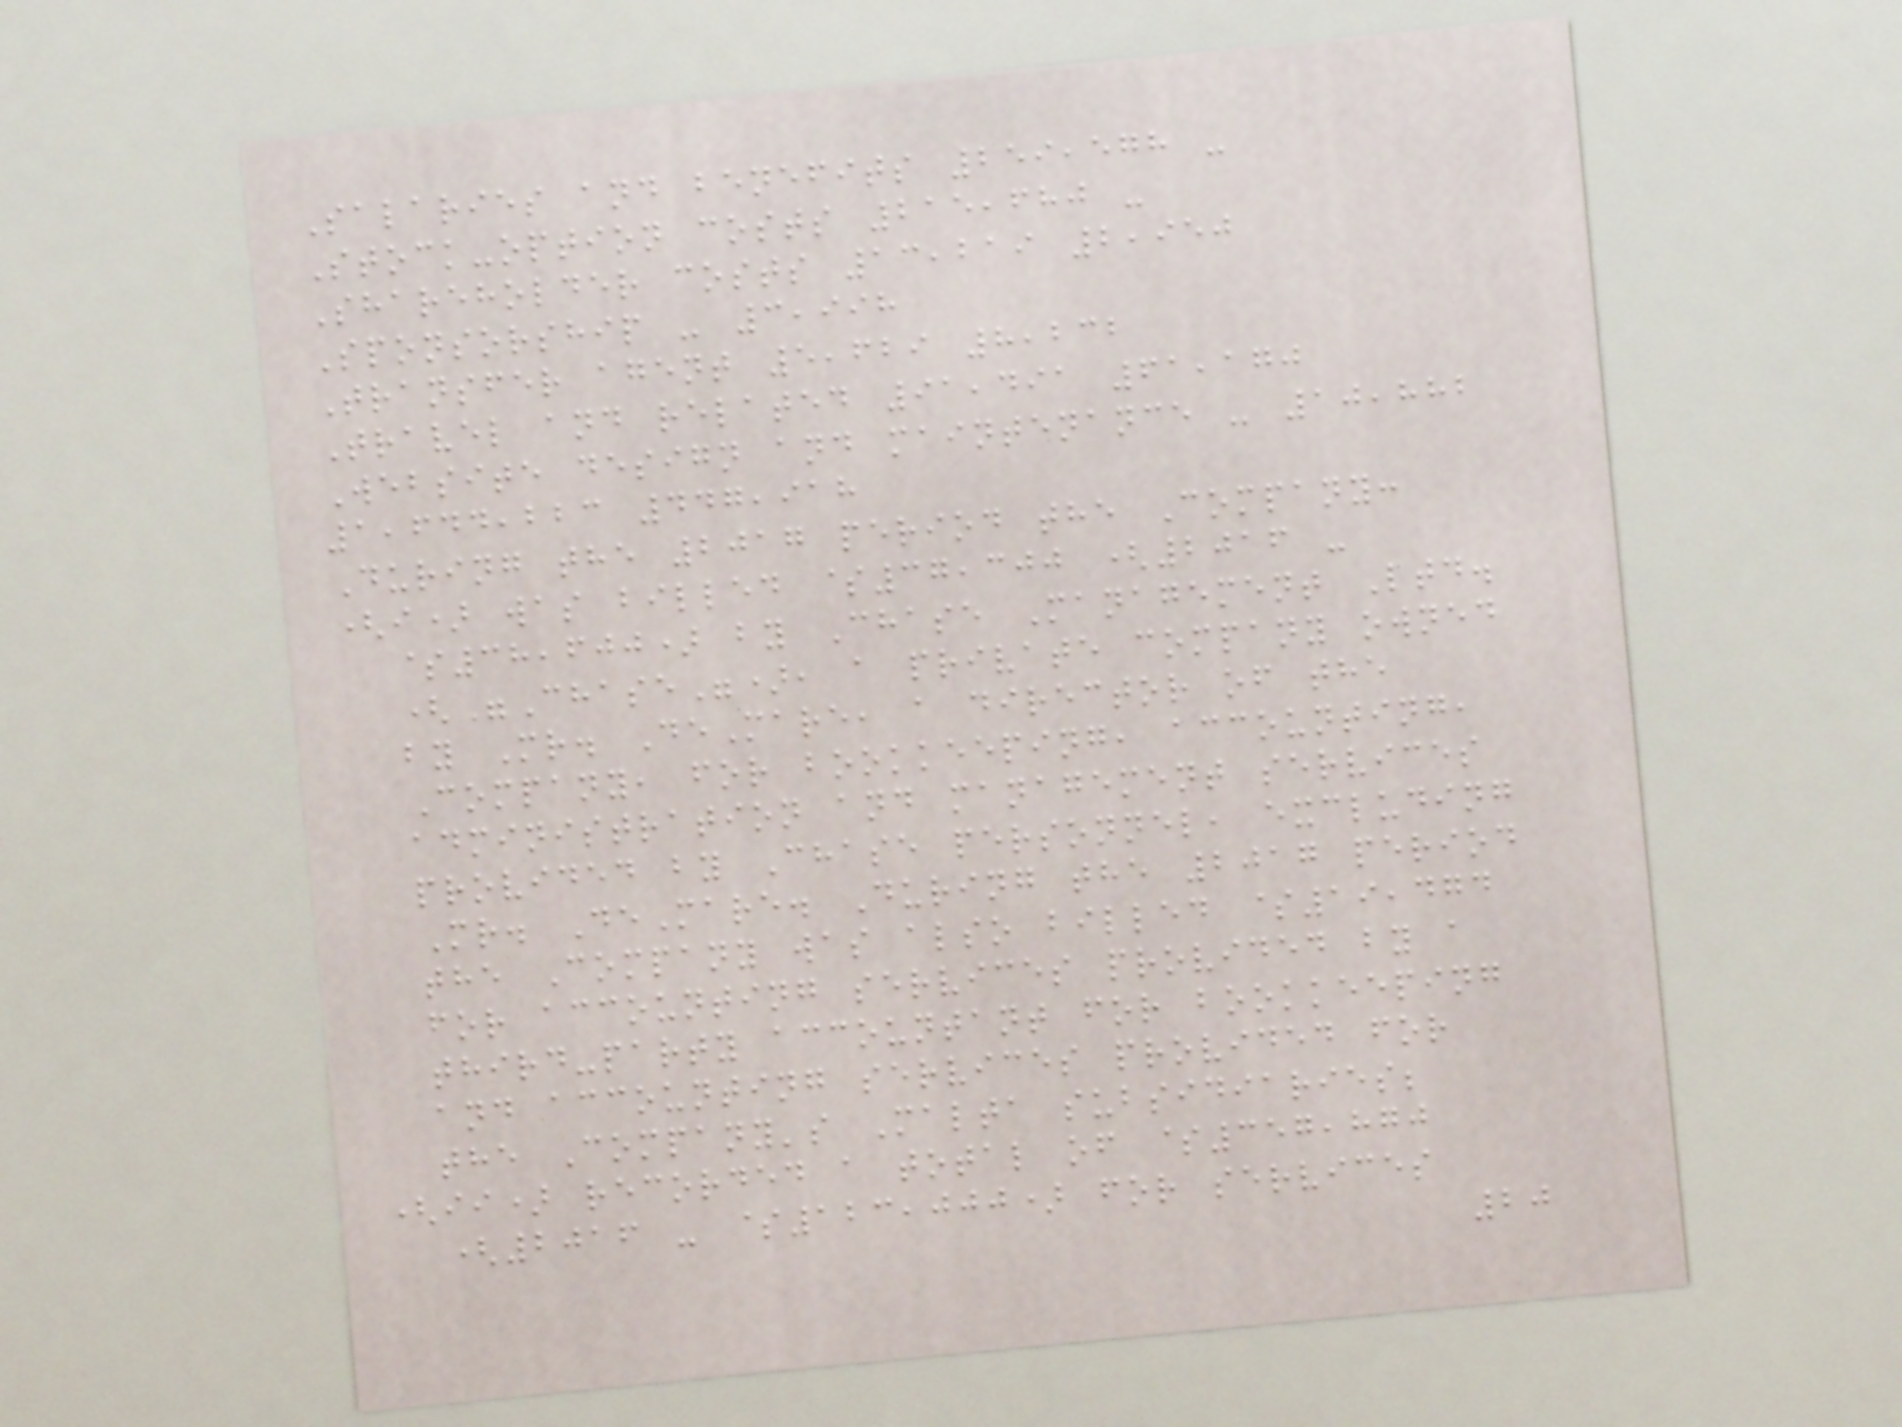Salaries and benefits 259,578 -
Stock-option costs 215,680 -
Shareholder costs 13,219 2,950
Sponsorship - 3,998
Transfer agent 5,629 8,232
Travel and related 91,491 61,170
Website design and maintenance - 10,882
1,644,223 447,918
During the 2017 period the Company:
(i) was billed $37,300 (2016 -
$38,600) by Chase Management Ltd.
("Chase"), a private company owned
by Mr. DeMare, a director of the
Company, for bookkeeping, accounting,
administration and management services
provided by Chase personnel, excluding
Mr. DeMare. During the 2017 period
the Company was also billed $19,474
for accounting services provided by a
third-party accountant for bookkeeping
and accounting services provided for
the Company's Malta subsidiaries;
(ii) recorded a total of $357,870
(2016 - $123,000) for services
20
